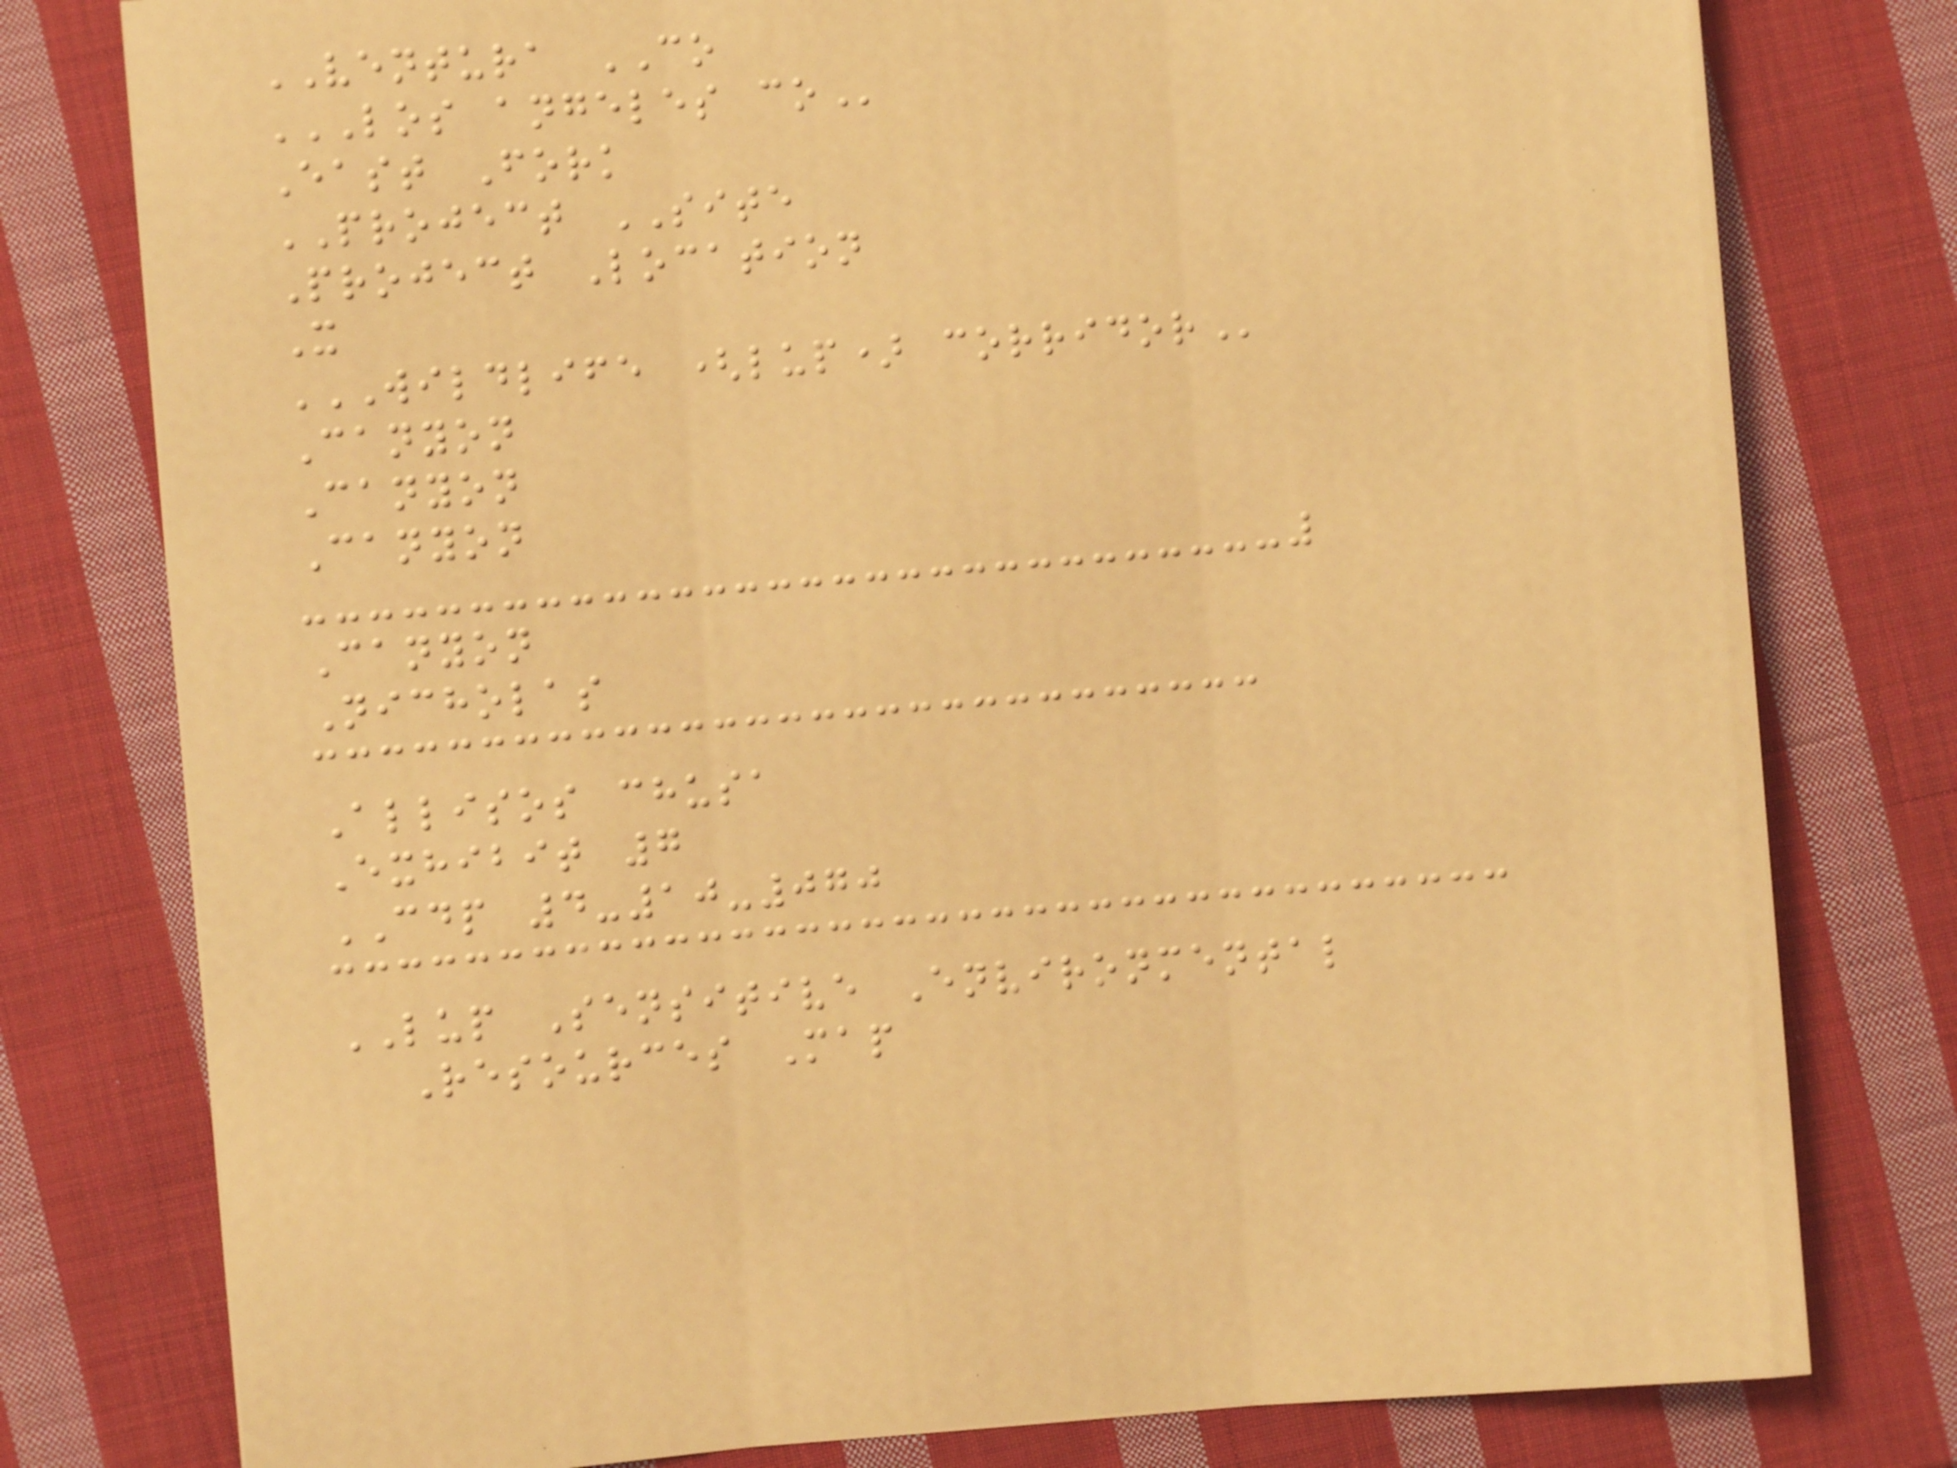VENTURA CO
LOS ANGELES CO
East Fork
PROJECT SITE
Project Location
X
WILDLIFE (LUP) CORRIDOR
Canyon
Canyon
Canyon
Canyon
Nicholas
Allisos chusa
Exhibit 7
CDP 4-10-070
LUP Sensitive Environmental
Resources Map
